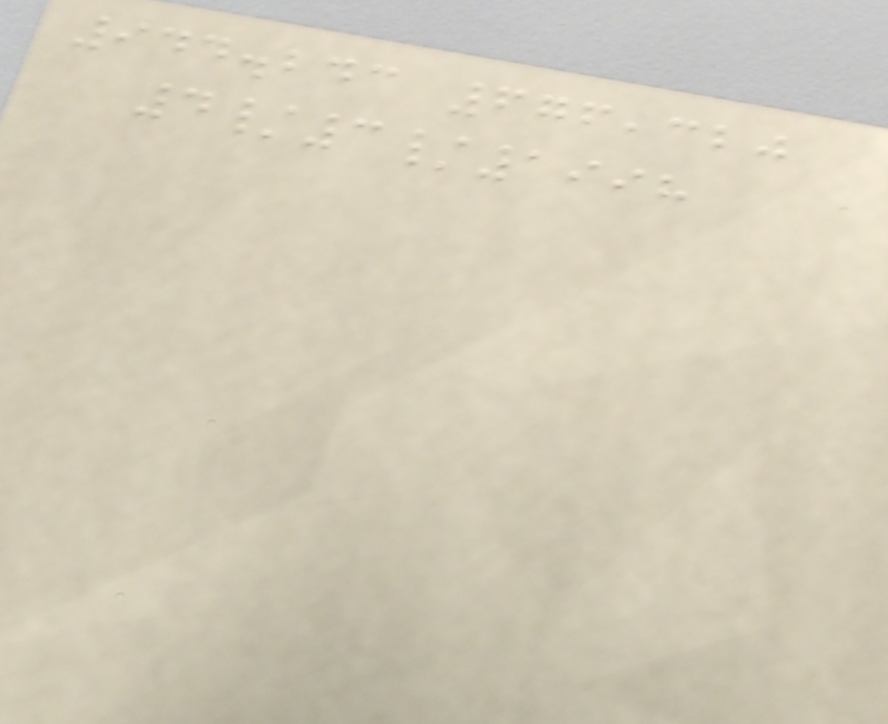944.243 676,320
4/3/1998
